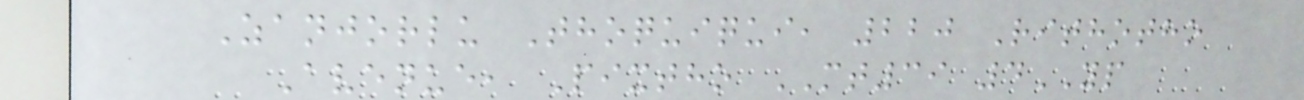Zanjorlu Thoquiqui, 220 Rithotho
Avenue, Pixtho MT39 4YP
